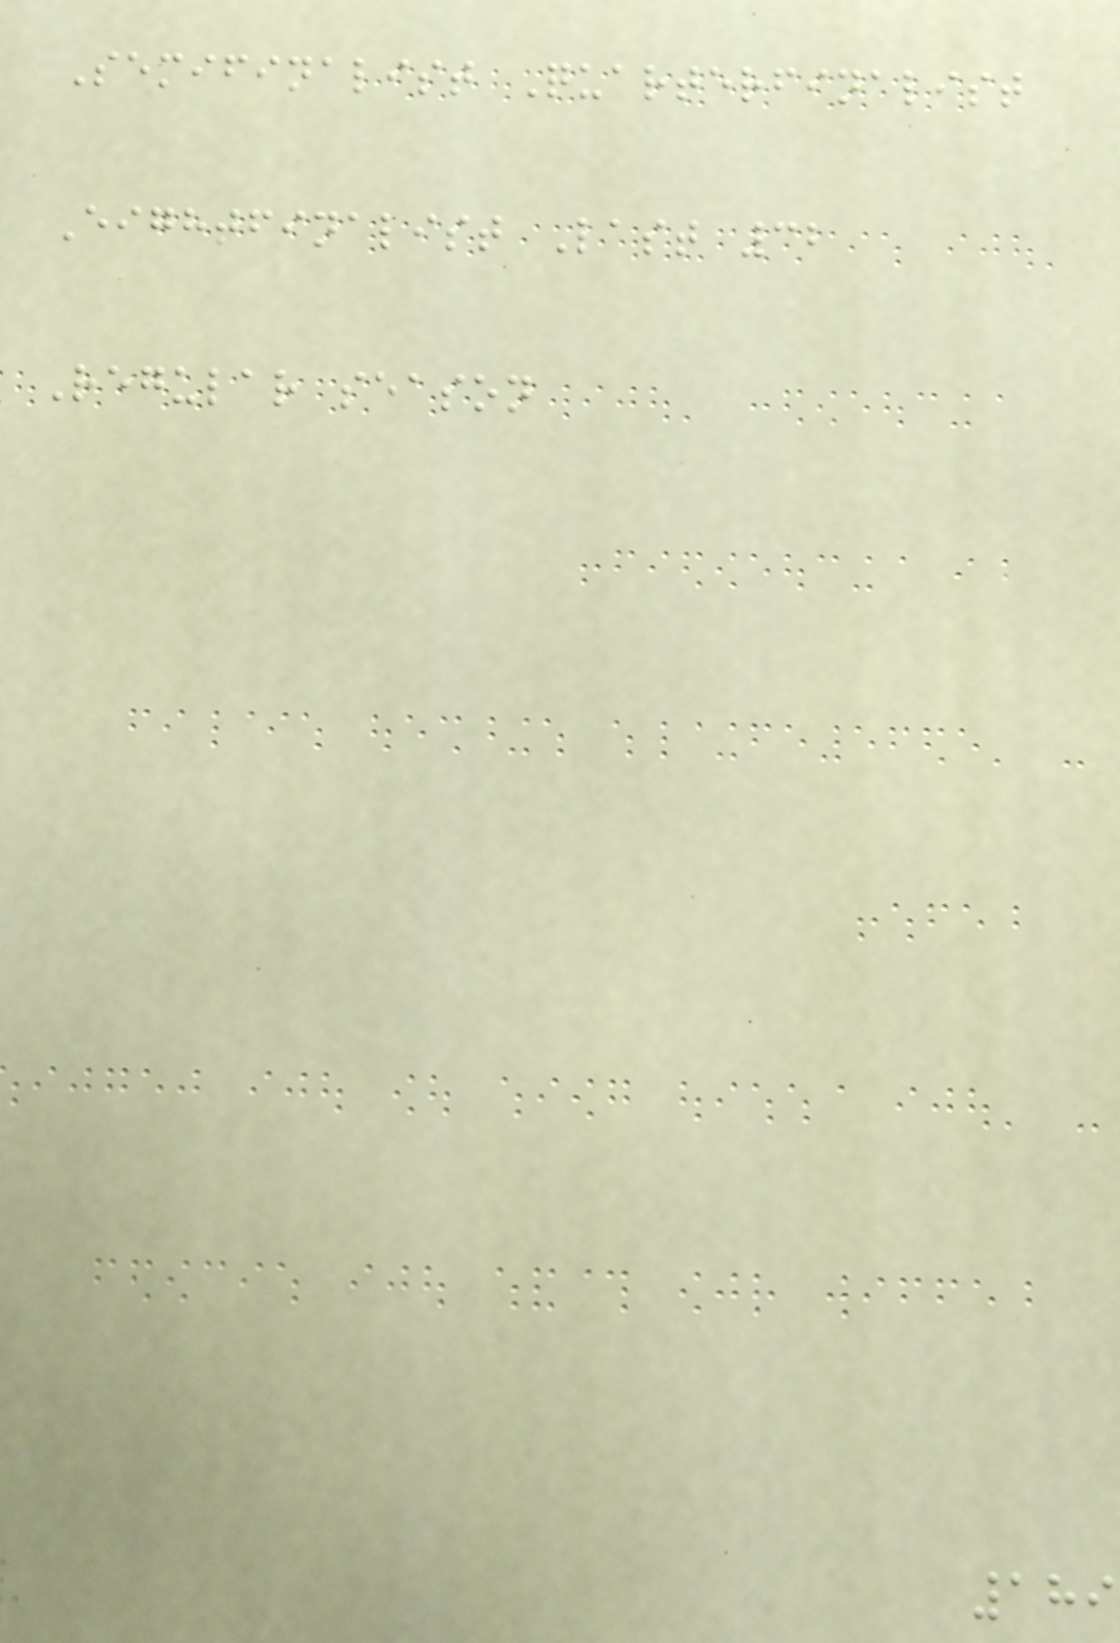Semifinalist Quarterfinalist
Eightfinalist Last 32
Regular season
189
